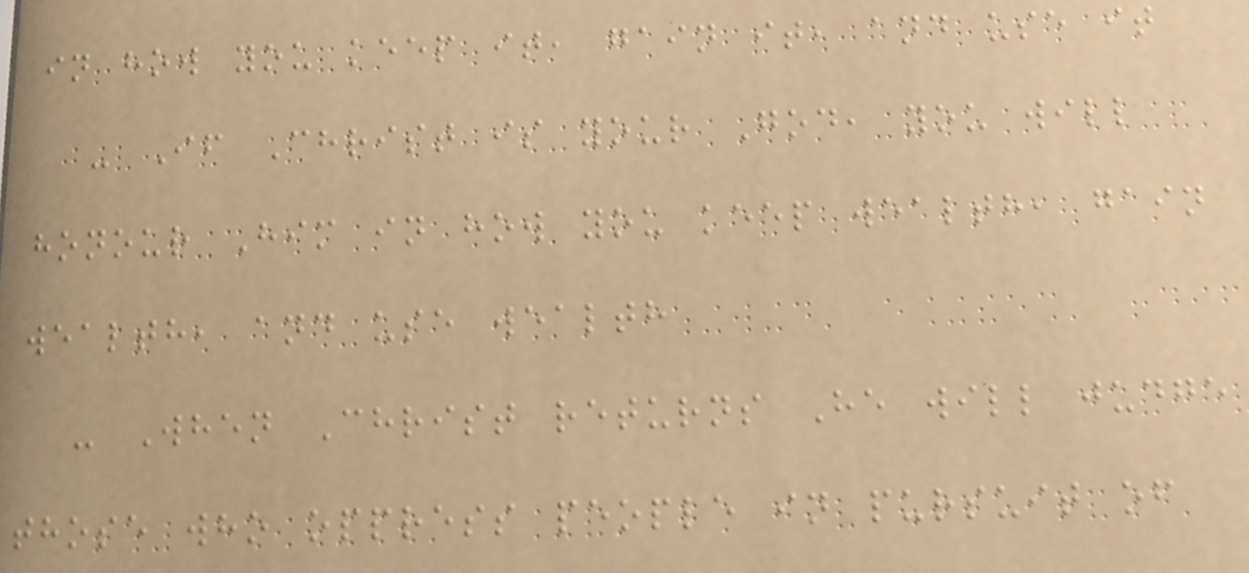in how you keep it, gain it, and use it
- If Christ is your God, you will
honour Him in how you keep wealth, gain
wealth, and use wealth
- When Christ returns He will judge
those who oppress people in pursuit of
